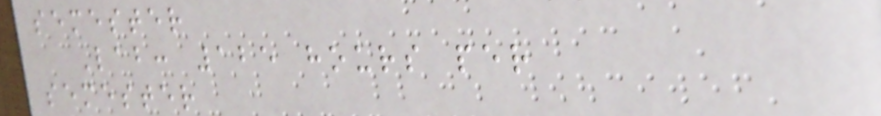semester
Lab: 125 hours per
semester
